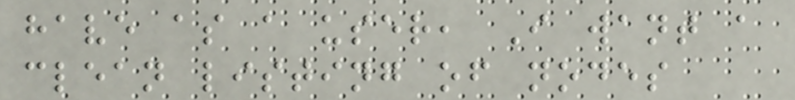have as a user, I want a
clean listing of nodes
